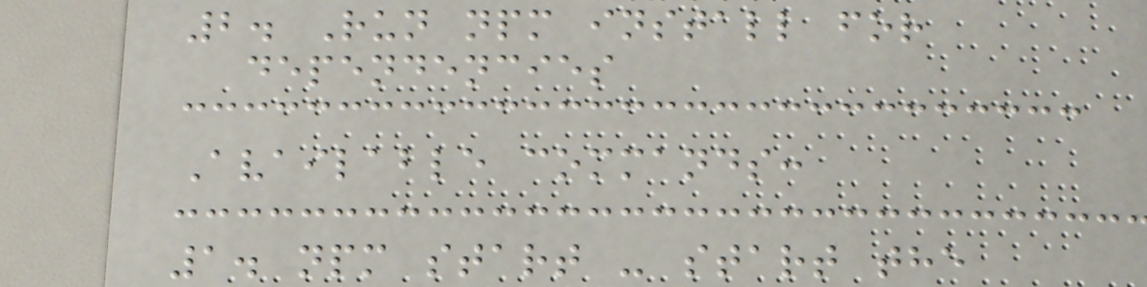2. Run npm install for
dependencies
Available commands:
1. npm start - start the
